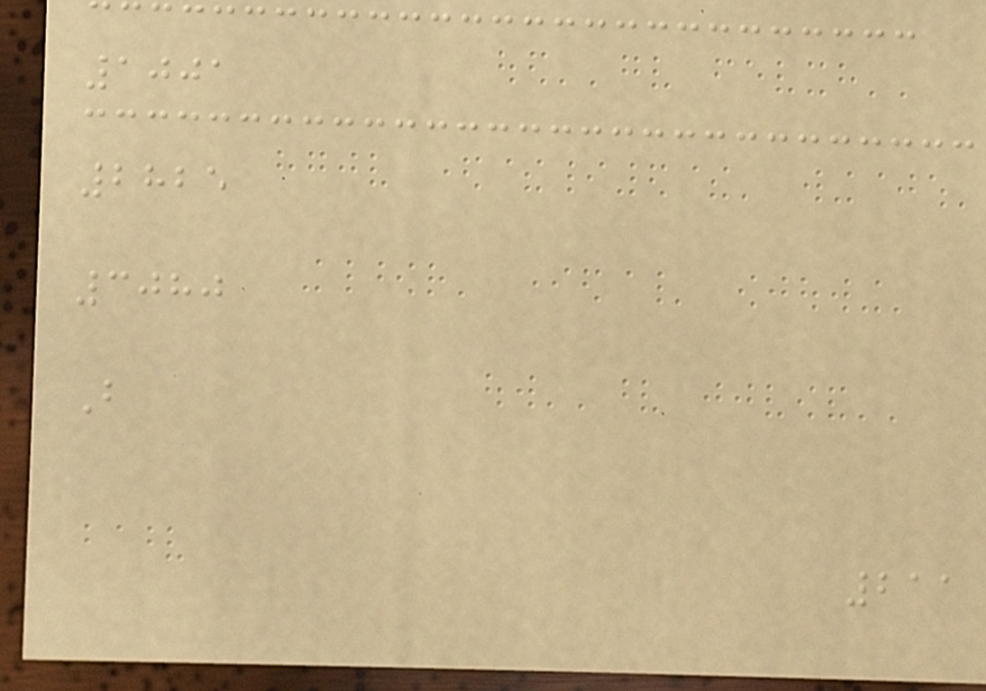1001
2825
3080
B
211
